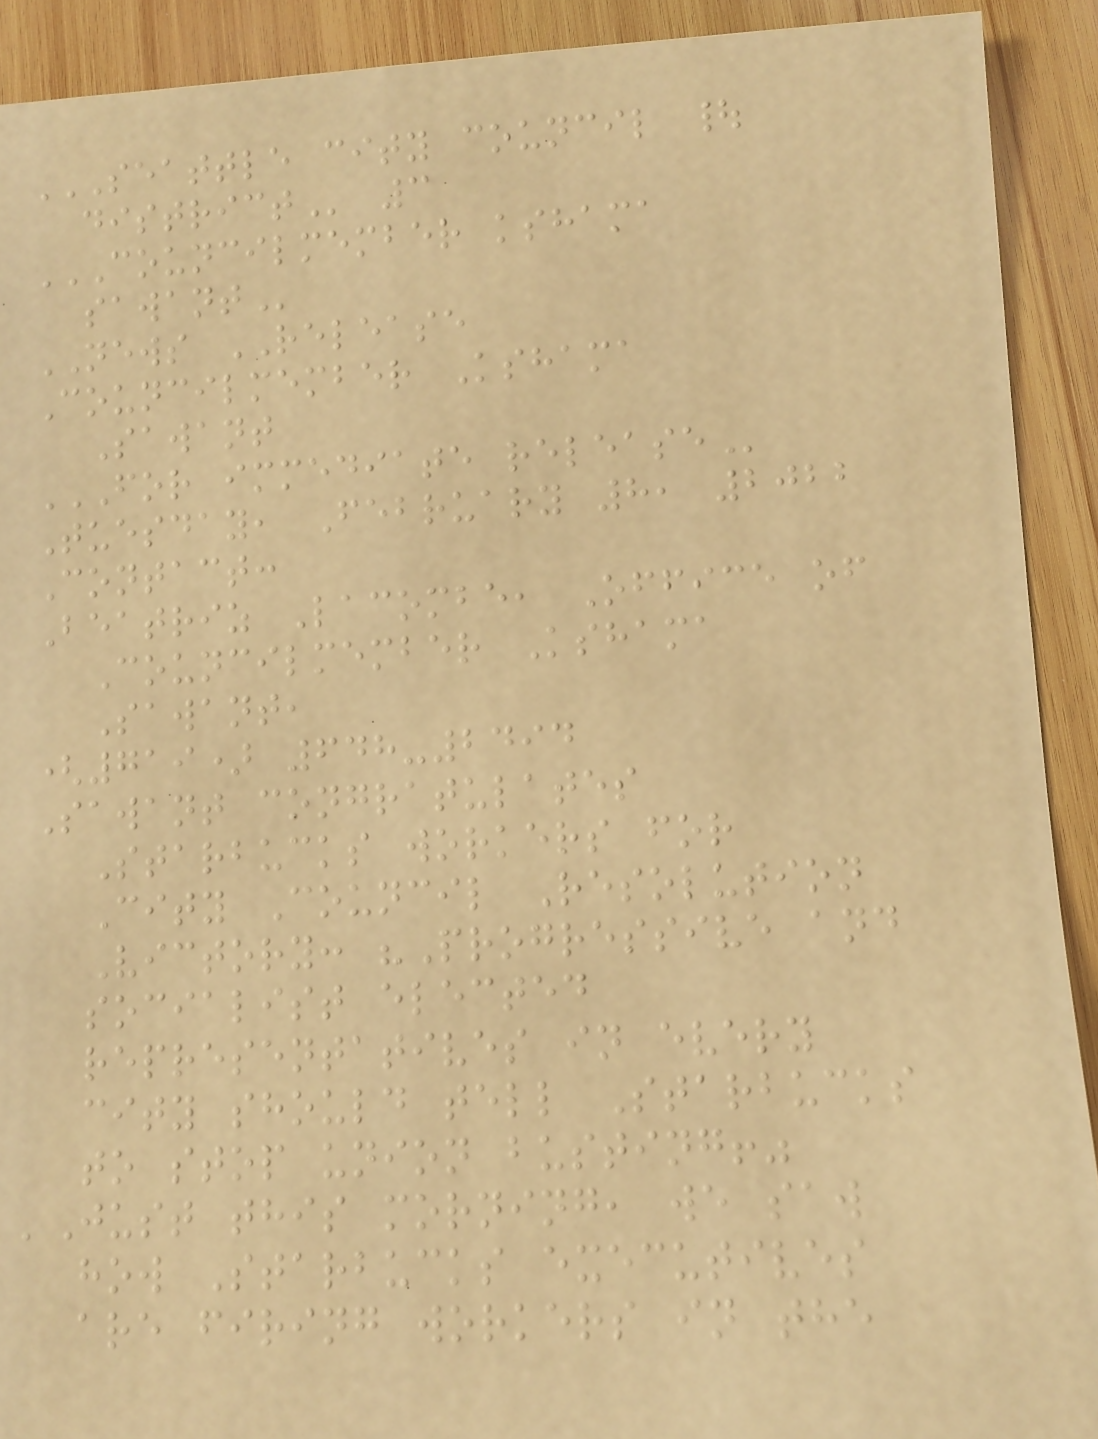SEATTLE CITY COUNCIL |
DISTRICT 3
COUNCILMEMBER KSHAMA
SAWANT
NEWS RELEASE
Councilmember Kshama
Sawant
FOR IMMEDIATE RELEASE
Tuesday, February 8, 2022
Contact:
Beatriz Lacombe, Office of
Councilmember Kshama
Sawant,
(719) 648-2494
Sawant congratulates
Starbucks workers for
City Council Resolution
Victory: "Progressive and
socialist elected
representatives in every
city should tell Starbucks
to stop union busting!"
'Just this morning, we saw
how Starbucks executives
are firing workers in the
